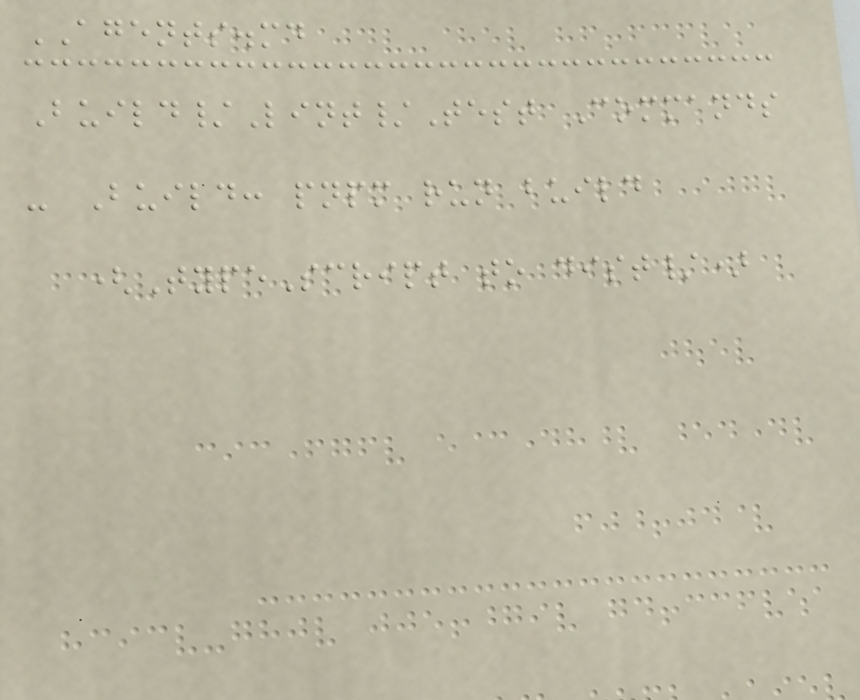AGENTS.md
Build/Lint/Test Commands
- Build: pnpm run build
(TypeScript to dist/)
